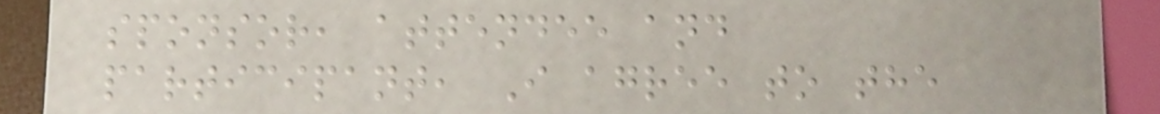sponsor, attendee and
participant, I agree to the
